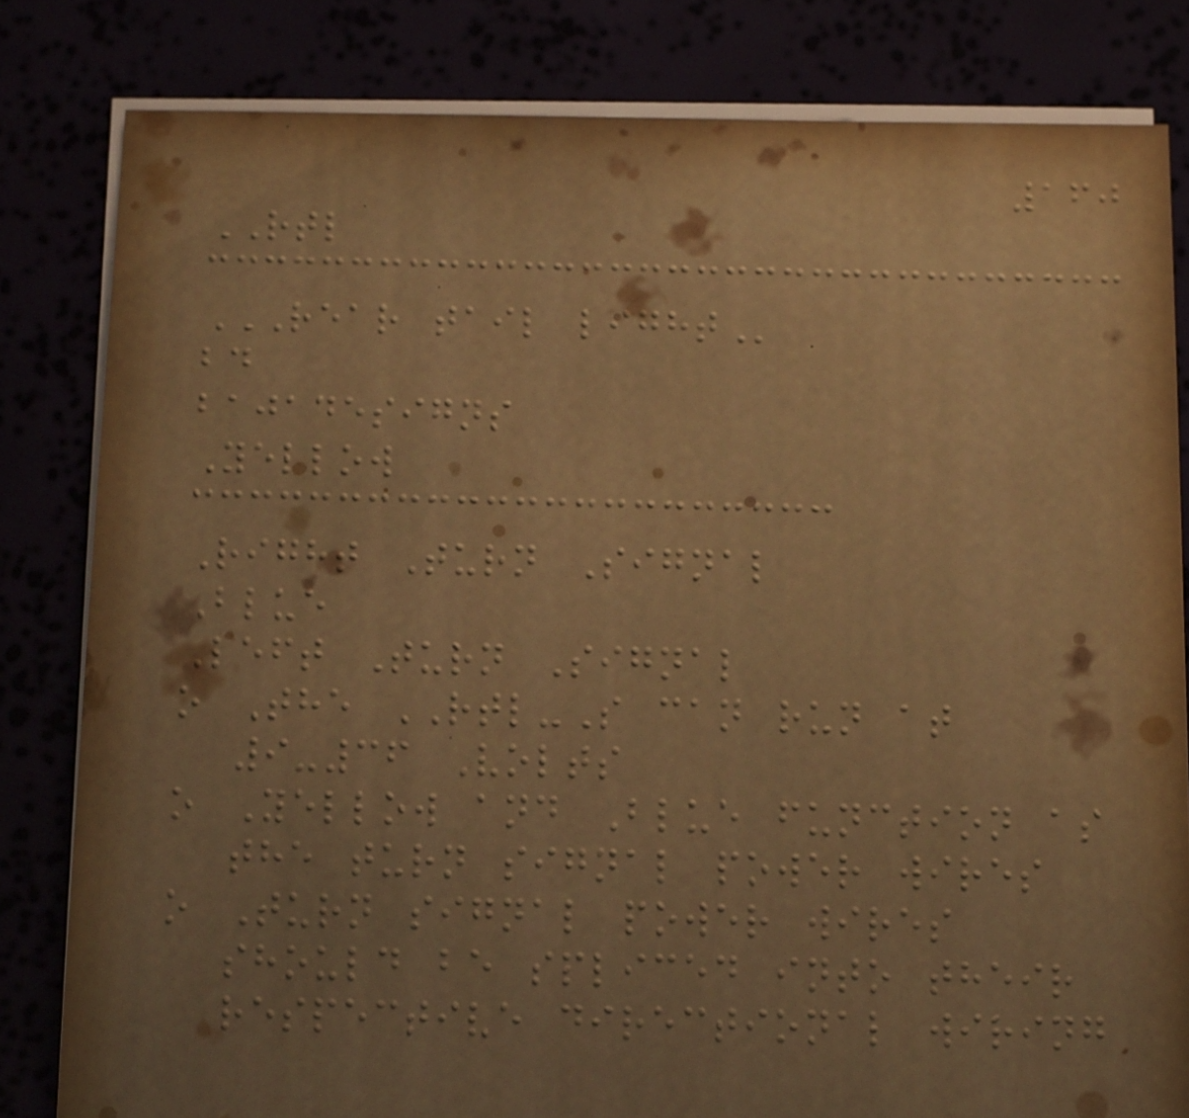160
RTL
REAR TAIL LIGHT
bd
bajadesigns
Yellow
Right Turn Signal
Blue
Left Turn Signal
o The RTL-S can run at
9-36 Volts
o Yellow and Blue function as
the turn signal power wires
o Turn signal power wires
should be spliced into their
respective directional wiring
